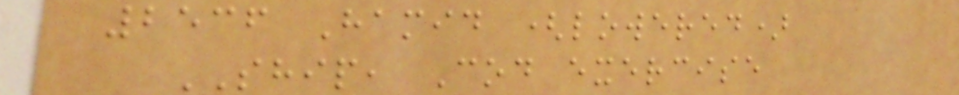2536 Hamid (lowered)
SHIP, Cod exercise
